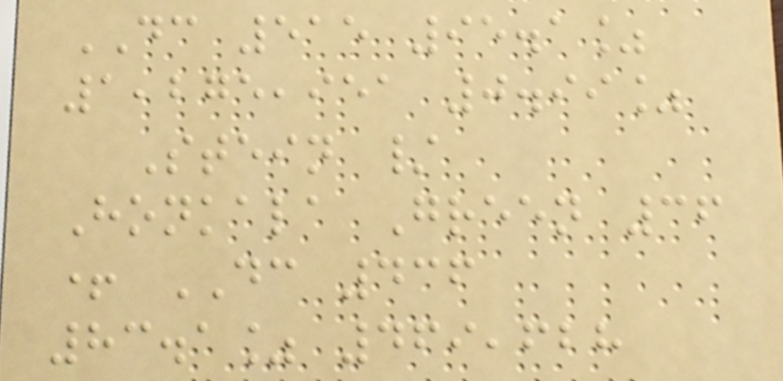DC 515 95.1%
1,275,951 0.99%
Stein /
Honkala Green 36
+ DC 436
83.1% 469,628
